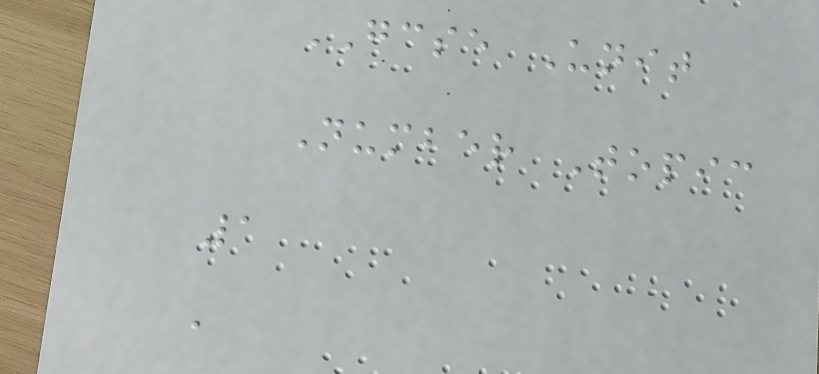GCSE Unit
Number Topic
1
a
